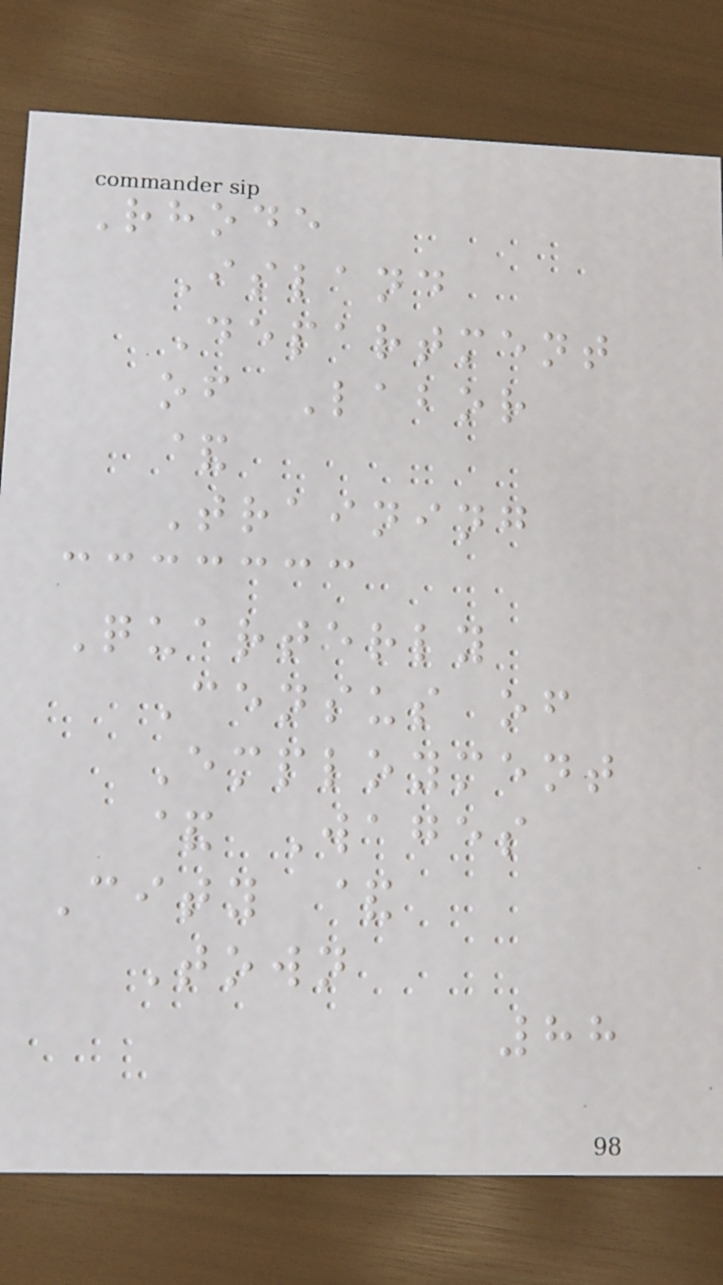Rhode
Island
Department
of Labor
&
Training
Quarterly
Census of
Employment
& Wages
City &
Town
88
